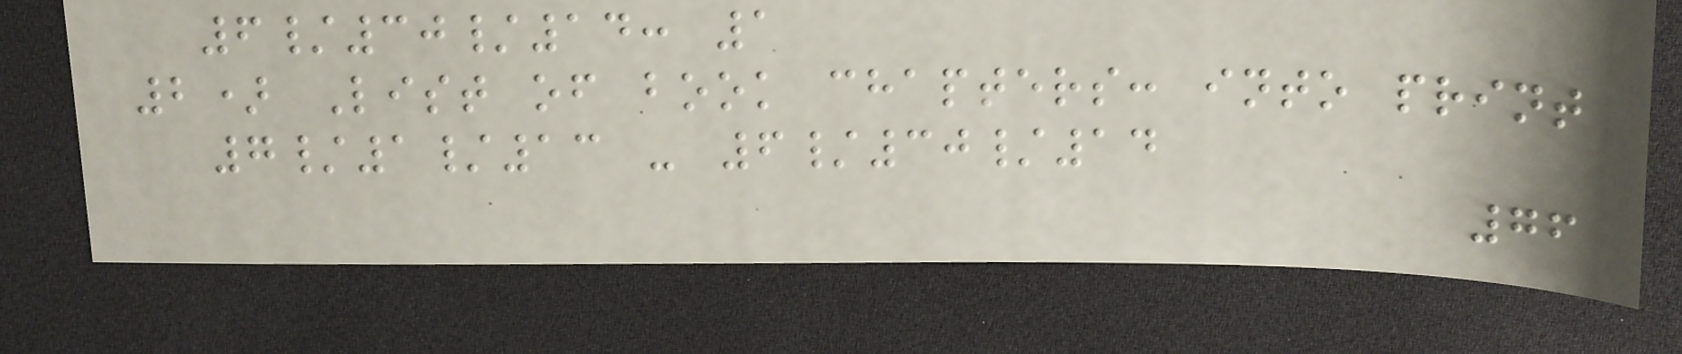6/30/14: 1
2) List of book chapters: into print
7/1/13 - 6/30/14
76
